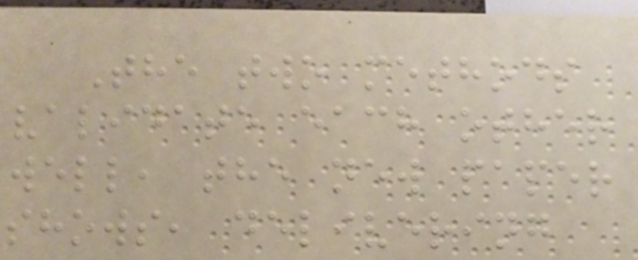The two methods
validate each other
well, the new paper
shows, delivering
